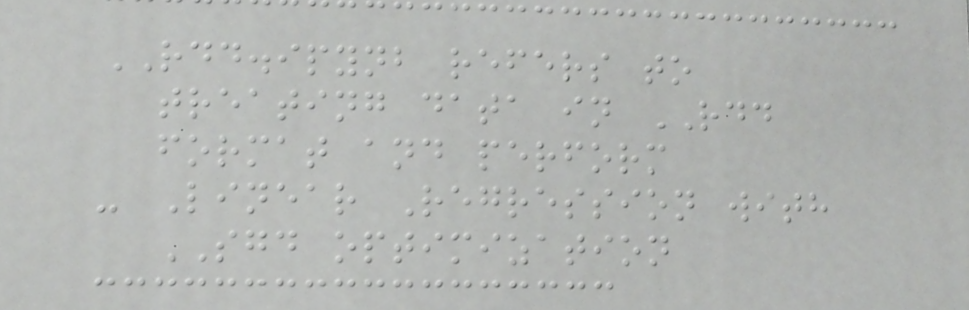RDD.ipynb refers to
treating data in RDD
format and perform
- Linear Regression with
SGD optimization
